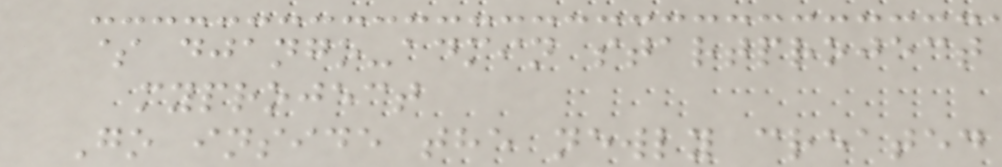$ django-admin startproject
myproject
Go inside the newly created
